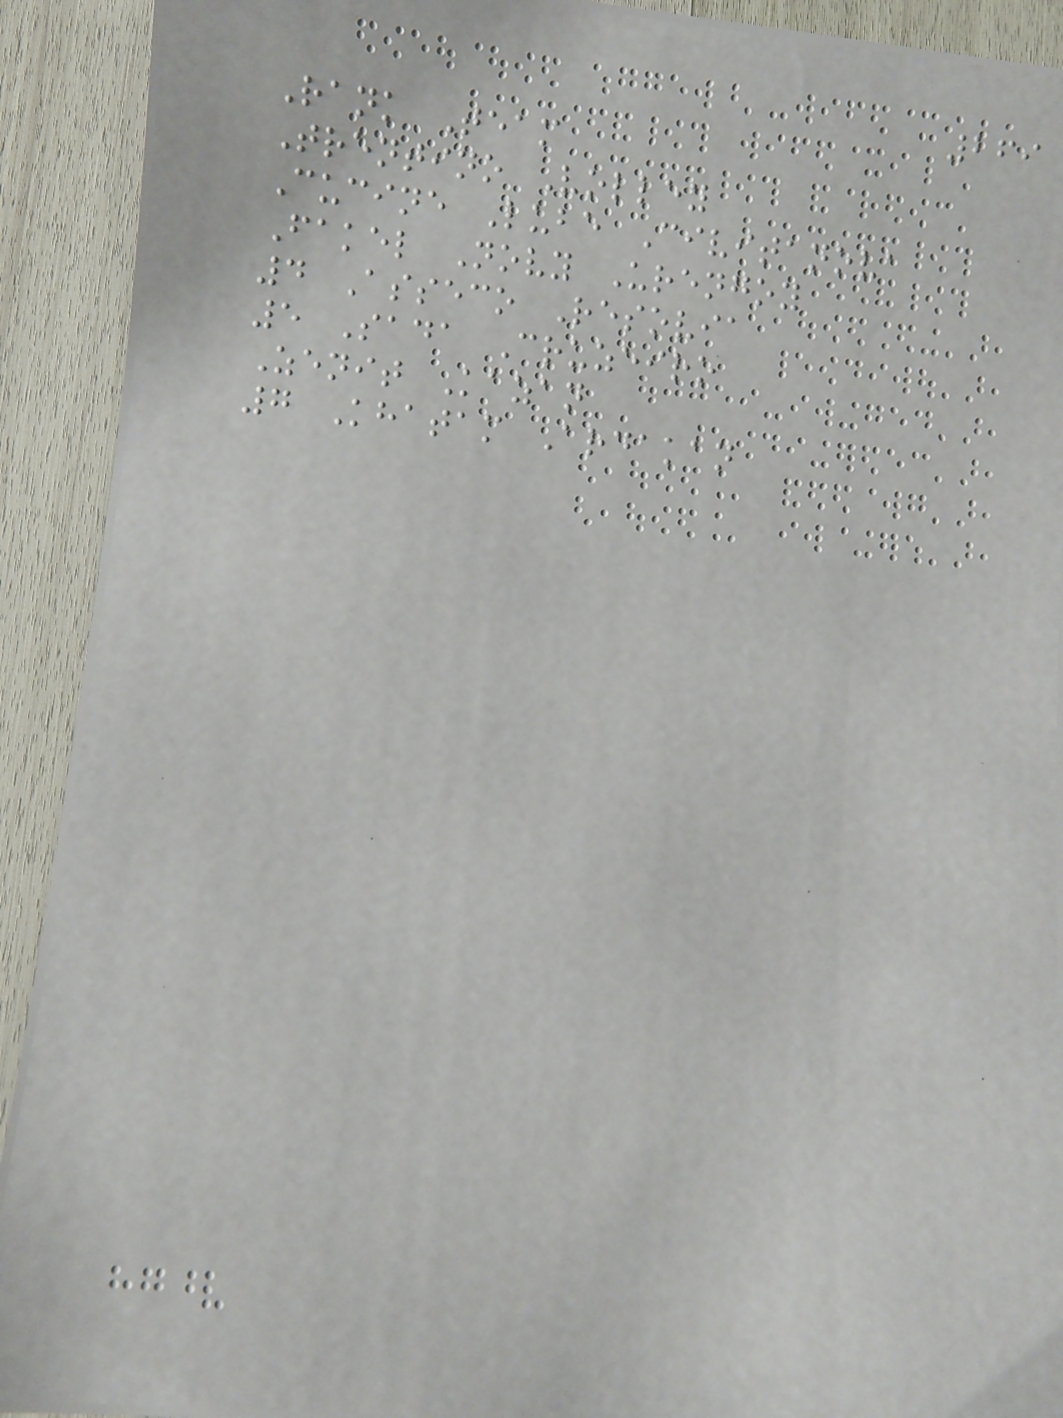269
Rank Team
Trentino Volley
Cucine Lube Civitanova
Fakel Novy Urengoy
4 Asseco Resovia
5 Sada Cruzeiro
Zenit Kazan
7 Khatam Ardakan
